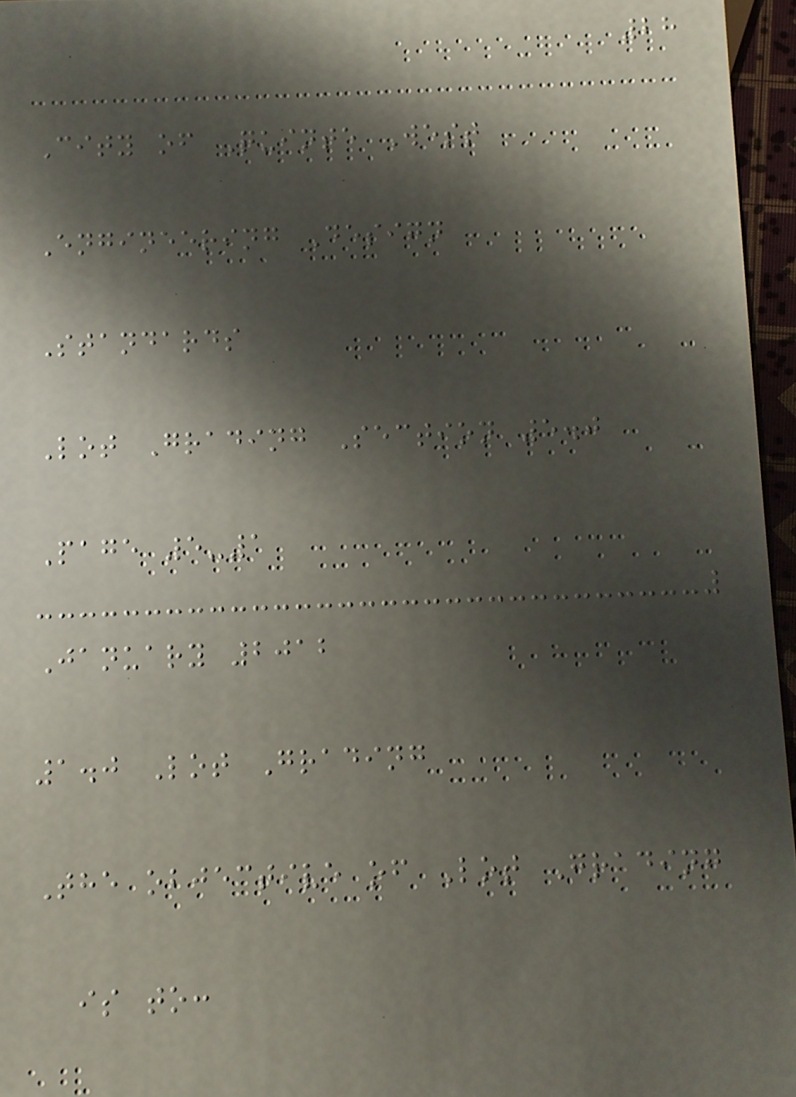28
City of Quinte West
Engineering Design
Standards
Lot Grading Section 5.0
Page 5-1
January 2012
1.0 Lot Grading
The objective of Lot Grading
is to:
